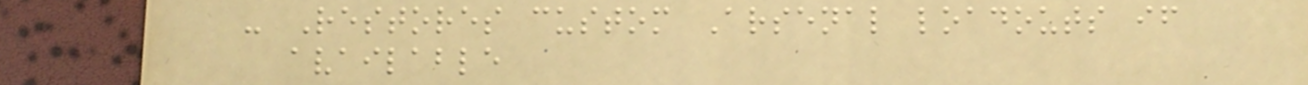- Restores custom Arsenal loadouts if
available
